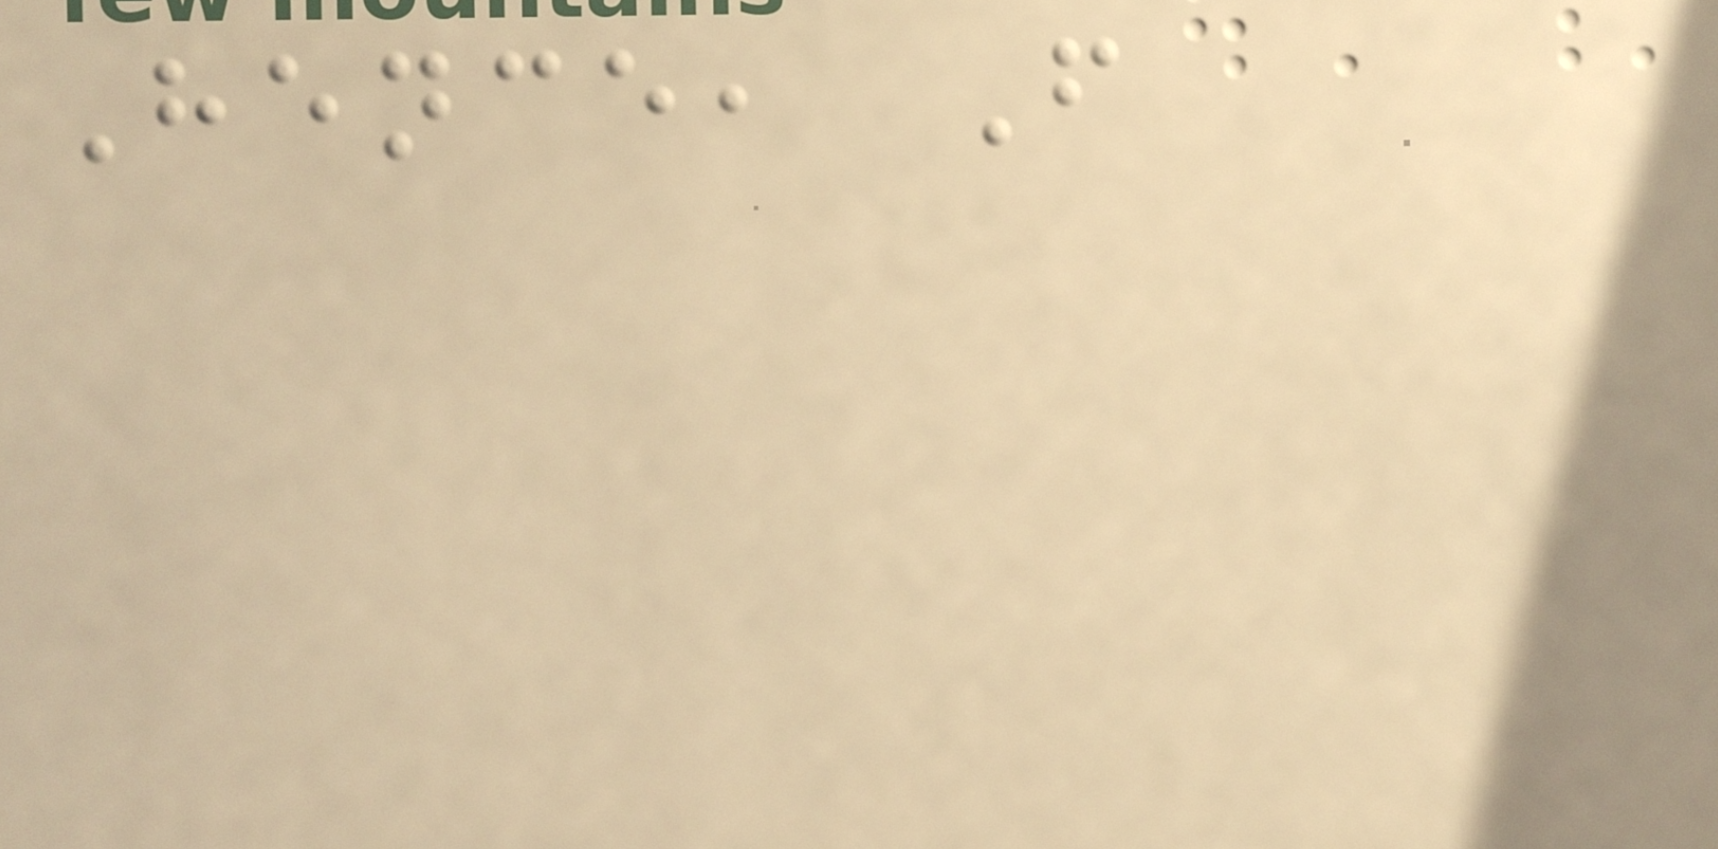Hence, F
